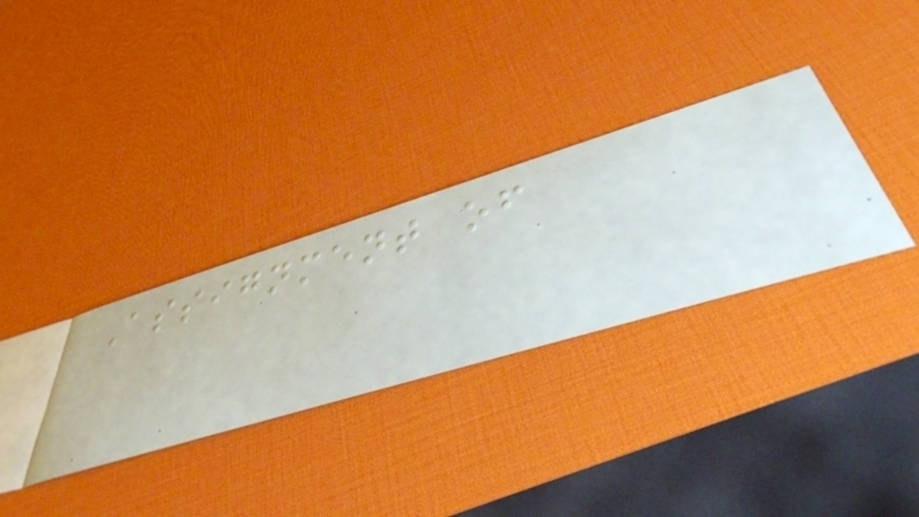Assignment of
